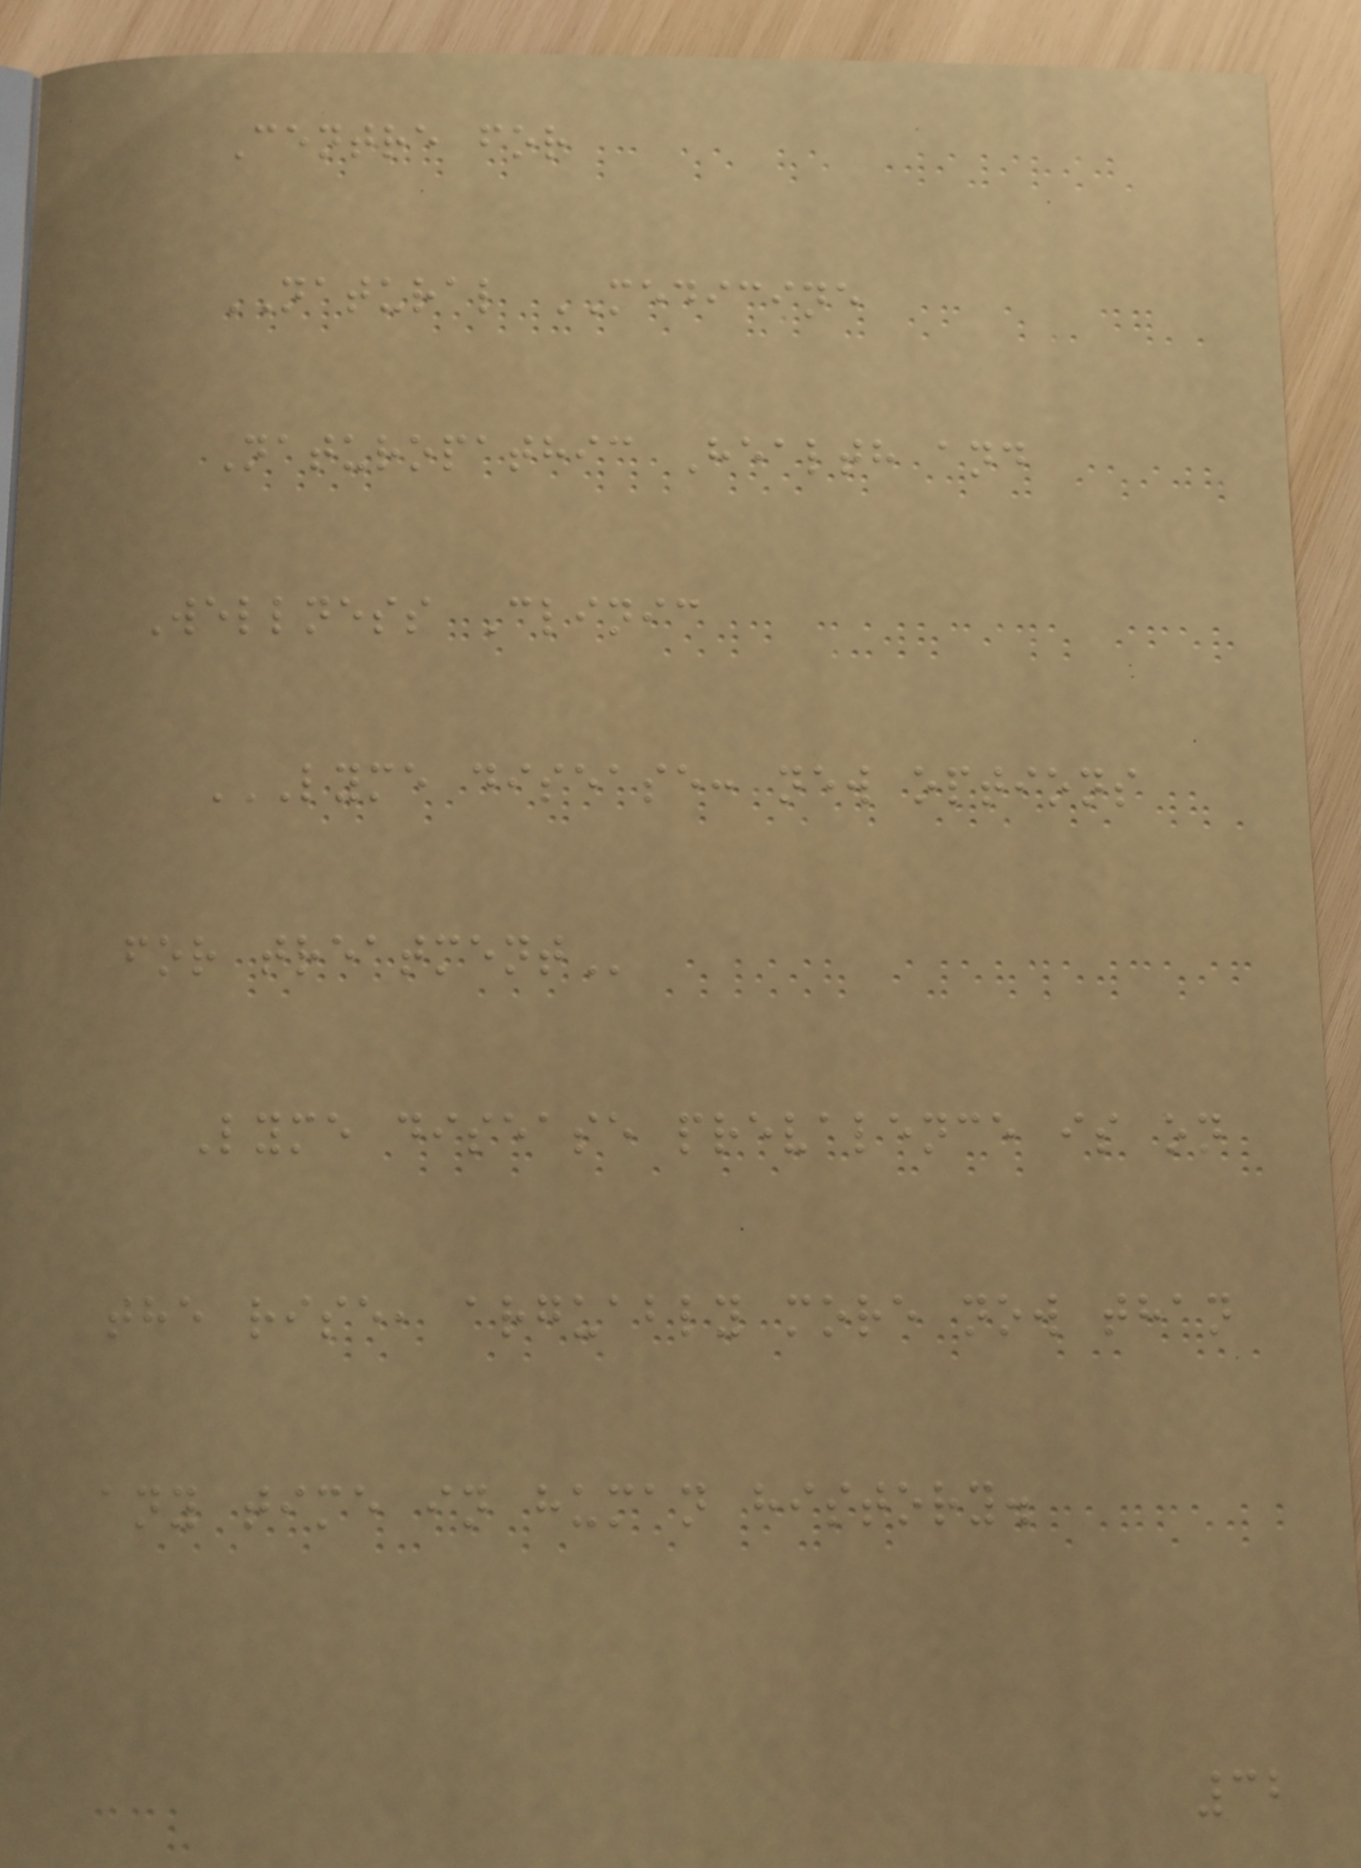Centre for
NATURAL MEDICINE
Naturopathic Health and
Wellness Clinic
LYME DISEASE: NEW OPTIONS
FOR TREATMENT
Lyme disease prevalence is on
the rise, arguably more now than
any time in human history.
32
